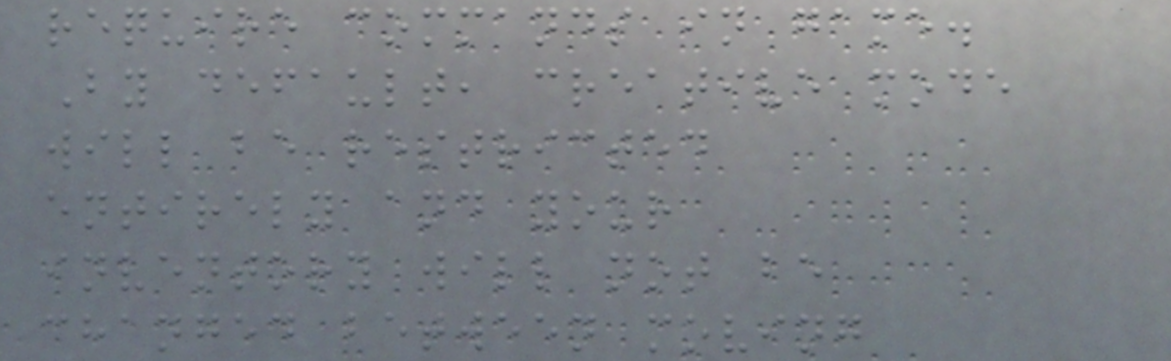require commands in game.
By default, creative mode
will be restricted
entirely and your
inventory will not be
changed between moving
